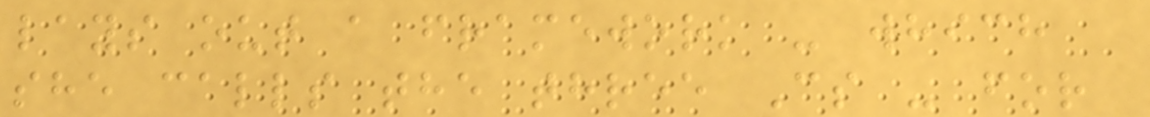lays out a framework - which
she calls the three Cs - for
